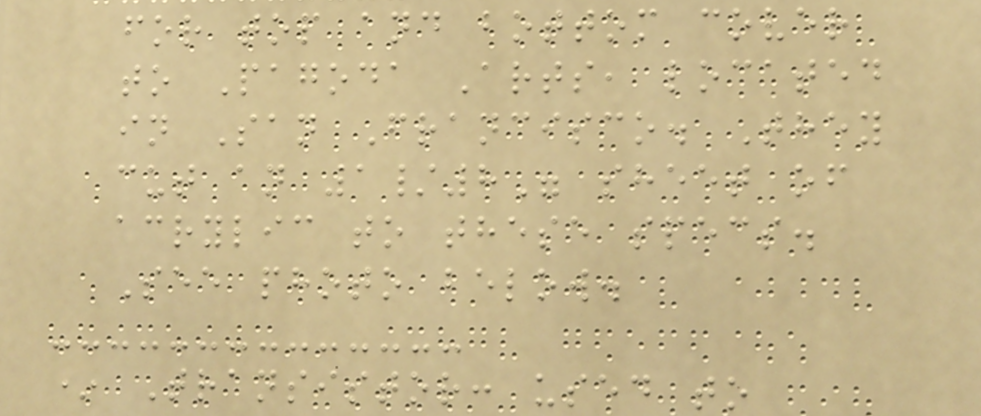for top and bottom cover
to Pagoda Arts, located
in San Francisco. They
cut an 1/8" sheet of
acrylic to these specs.
See photo below.
* Transistor: used to
